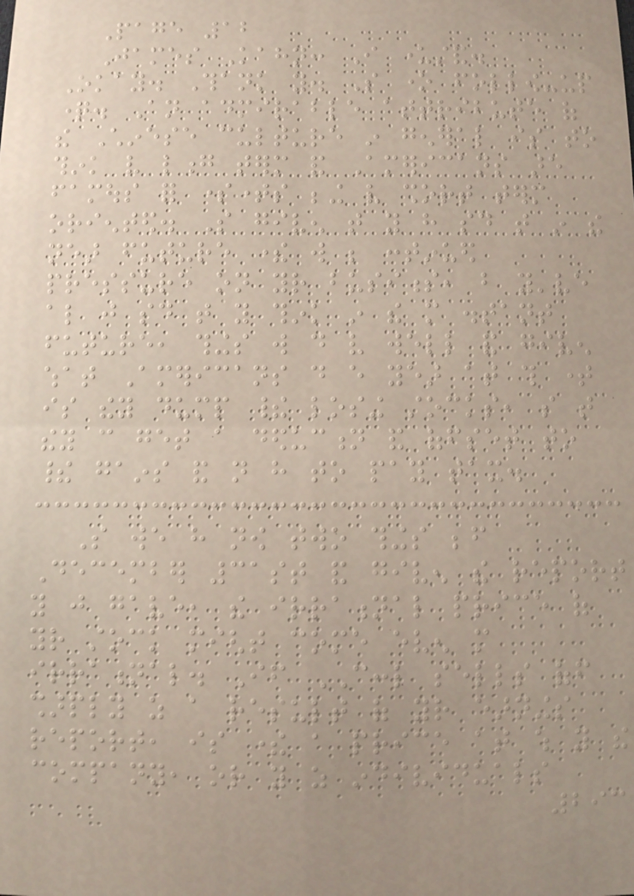Page 12
James Kahn: I understand.
Okay. Thank you. So one follow-up
question. An admirable attribute of
the Chinese culture in general is to
think very long term and Americans are
famous for sometimes being very short term
oriented. So given that you have said that in the
near future there will be continued
pressure on your business, but you've
also just said that you think in the more distant
future, things will do very well and given
what Americans do every year at this time
is they dump their losing stocks, so that
they can get a deduction and offset to
their gains and not have to pay tax.
So we have now two things before
December 31st and given the report
you just gave, the irrational price of
your stock might come even more
irrational. If CCCL sells off
sharply as a result of your earnings
report, is there a price at which you the
company, or you as individuals
293
